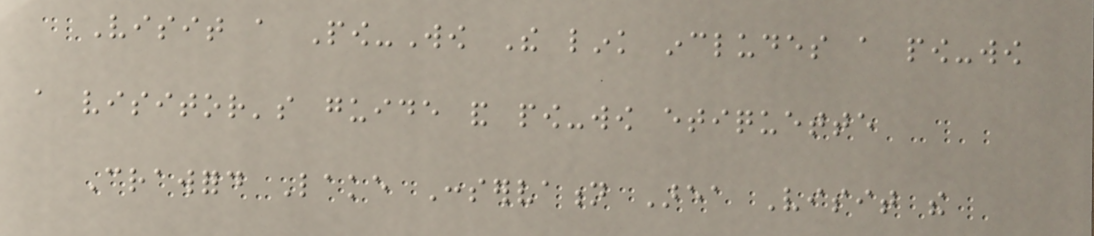Visit a Pow-Wow The link includes a pow-wow
a visitor's guide and pow-wow etiquette
Crawford Lake Conservation Area Visit the
